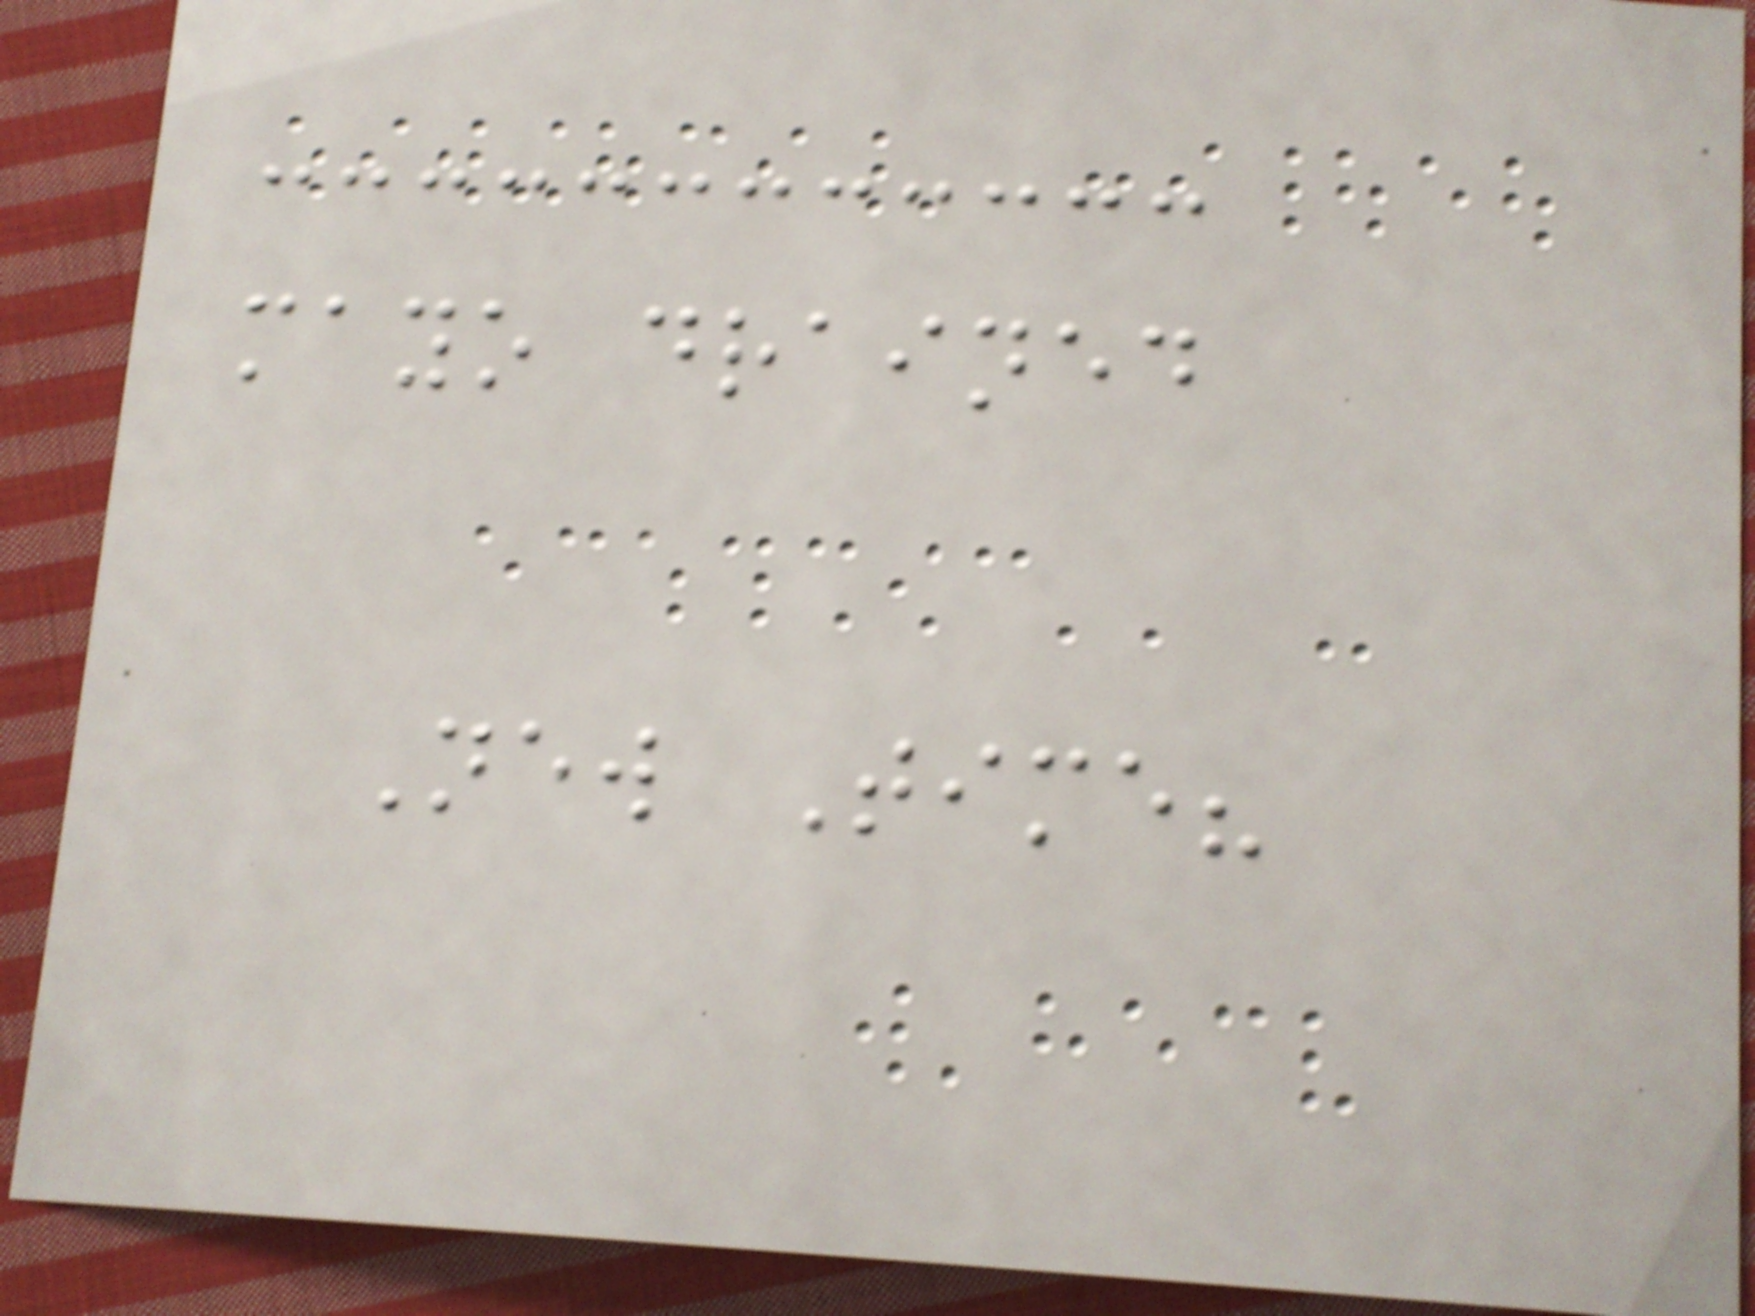mayo drained
New Time?
